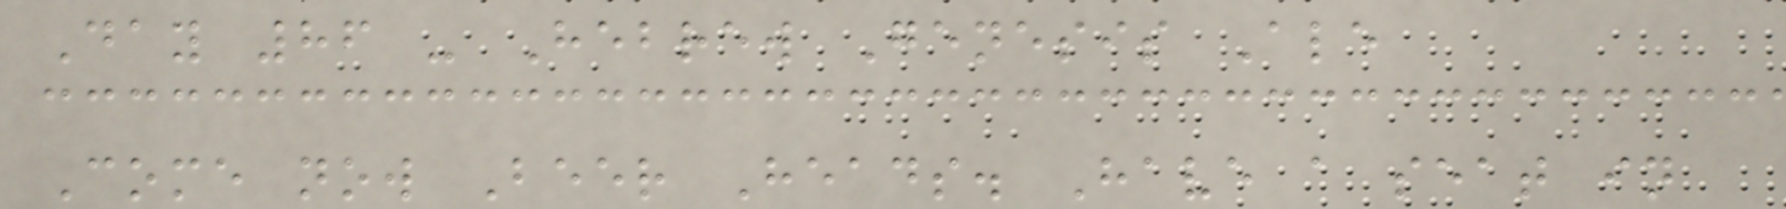Day 86 - Hebrew Genesis Ale
Come now Beer Heads. Have a seat in
